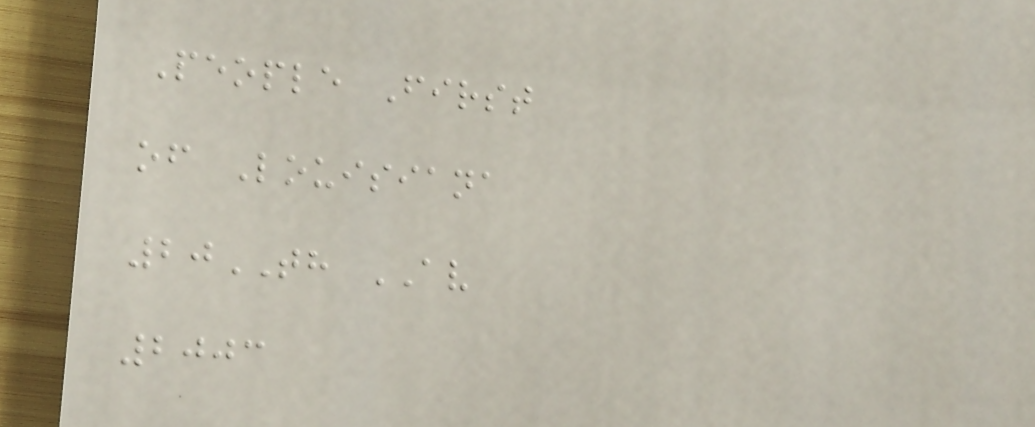People First
of Louisiana
20TH AV
2003
